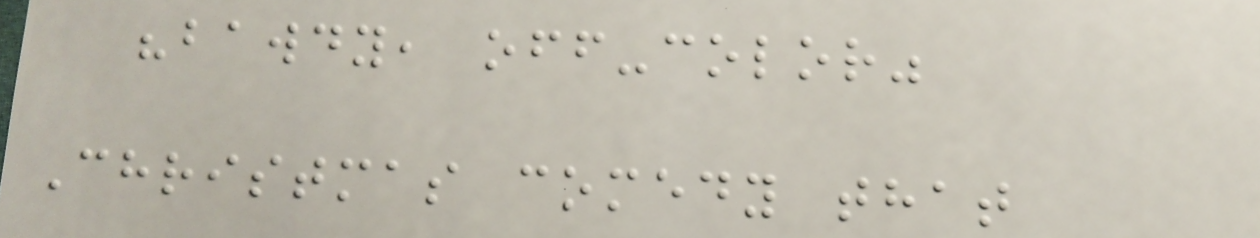"bawdy, off-color"
Christmas comedy that
